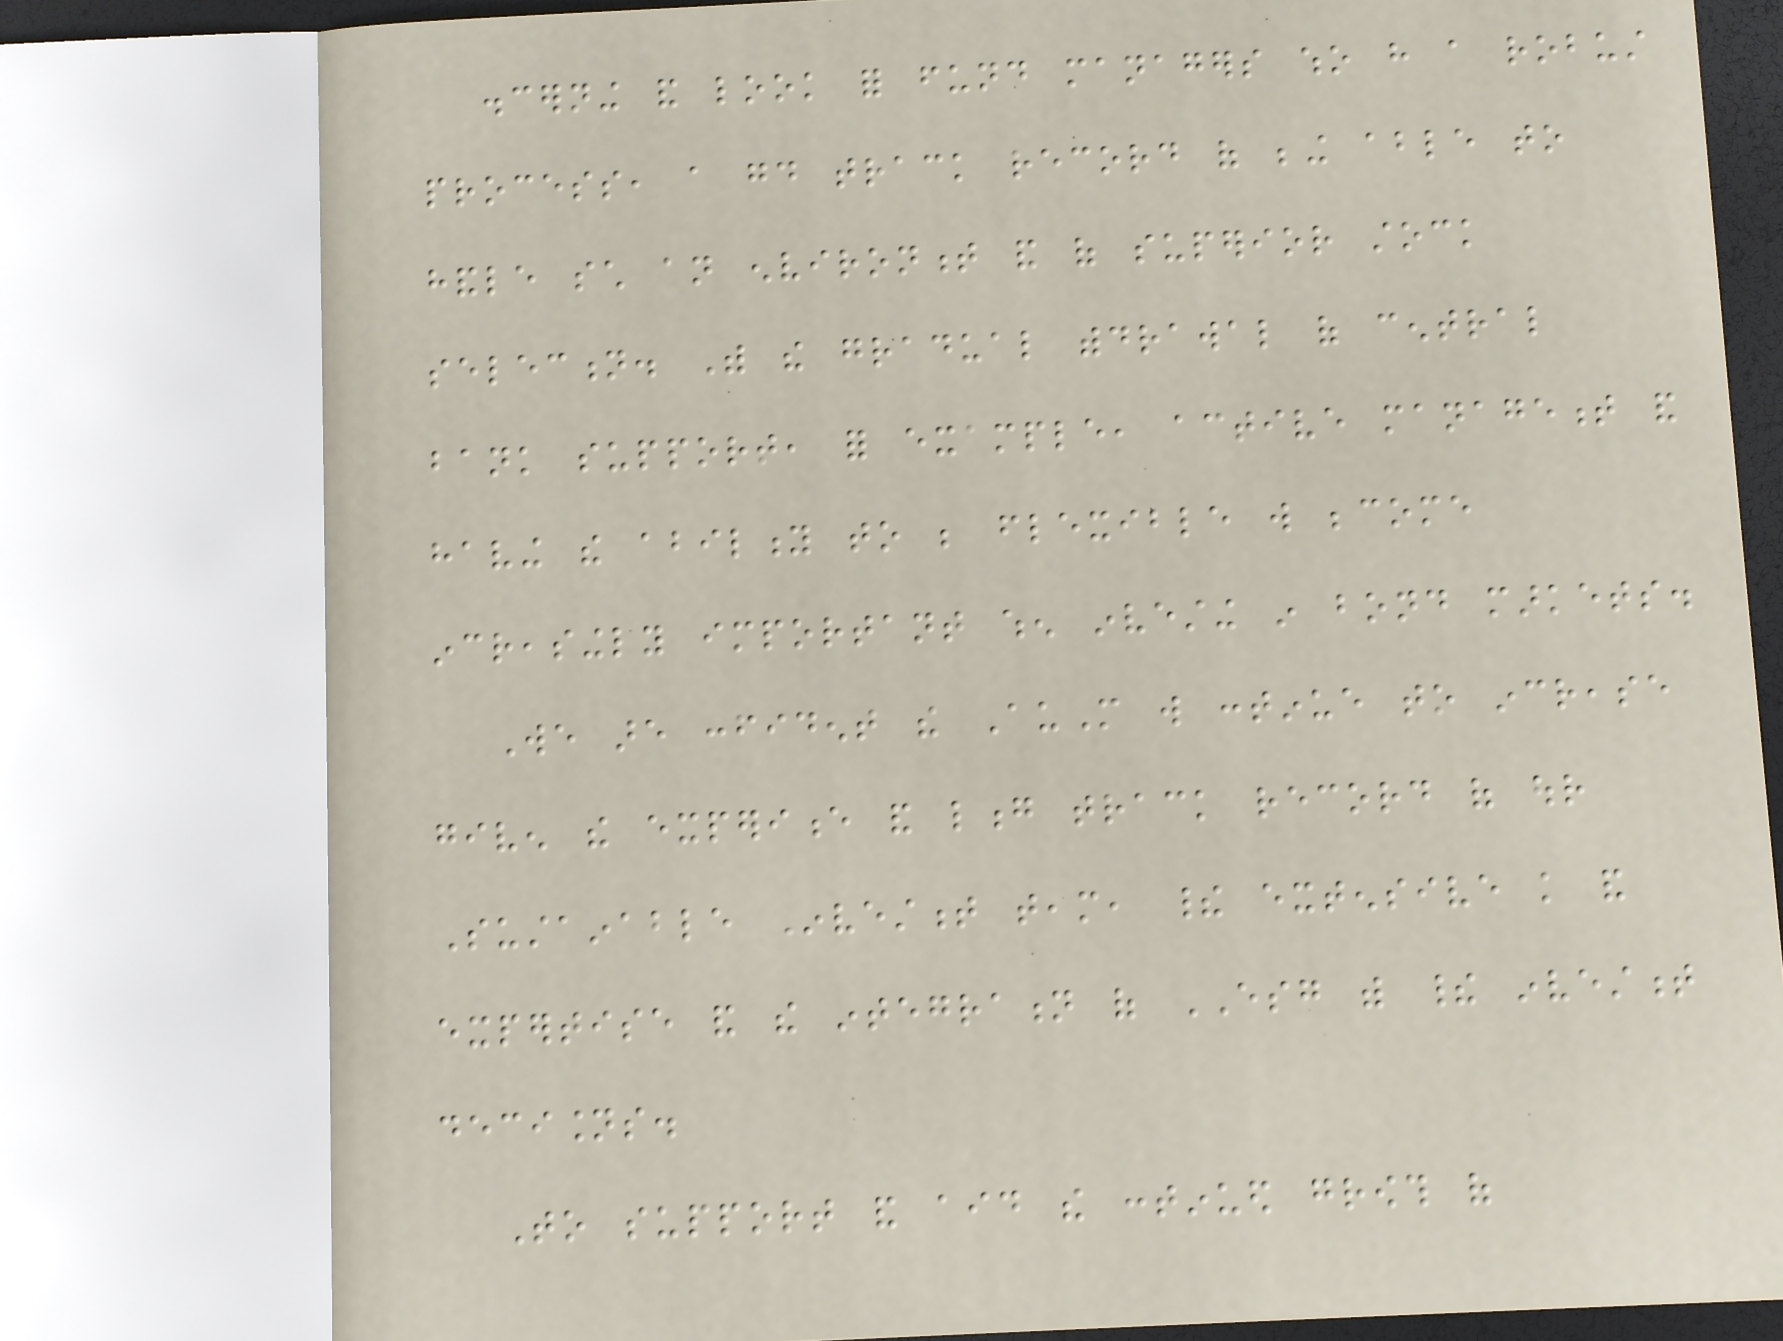discerning and look for fund managers who have a robust
process, a good track record of being able to
handle such an environment and of superior stock
selection. With the gradual withdrawal of central
bank support, for example, active management and
having the ability to be flexible will become
increasingly important when investing in bond markets.
We are confident the AuM will continue to increase
given the experience and long track record of our
Sustainable Investment team, their extensive knowledge and
expertise and the integration of ESG with their investment
decisions.
To support and aid the continued growth of
